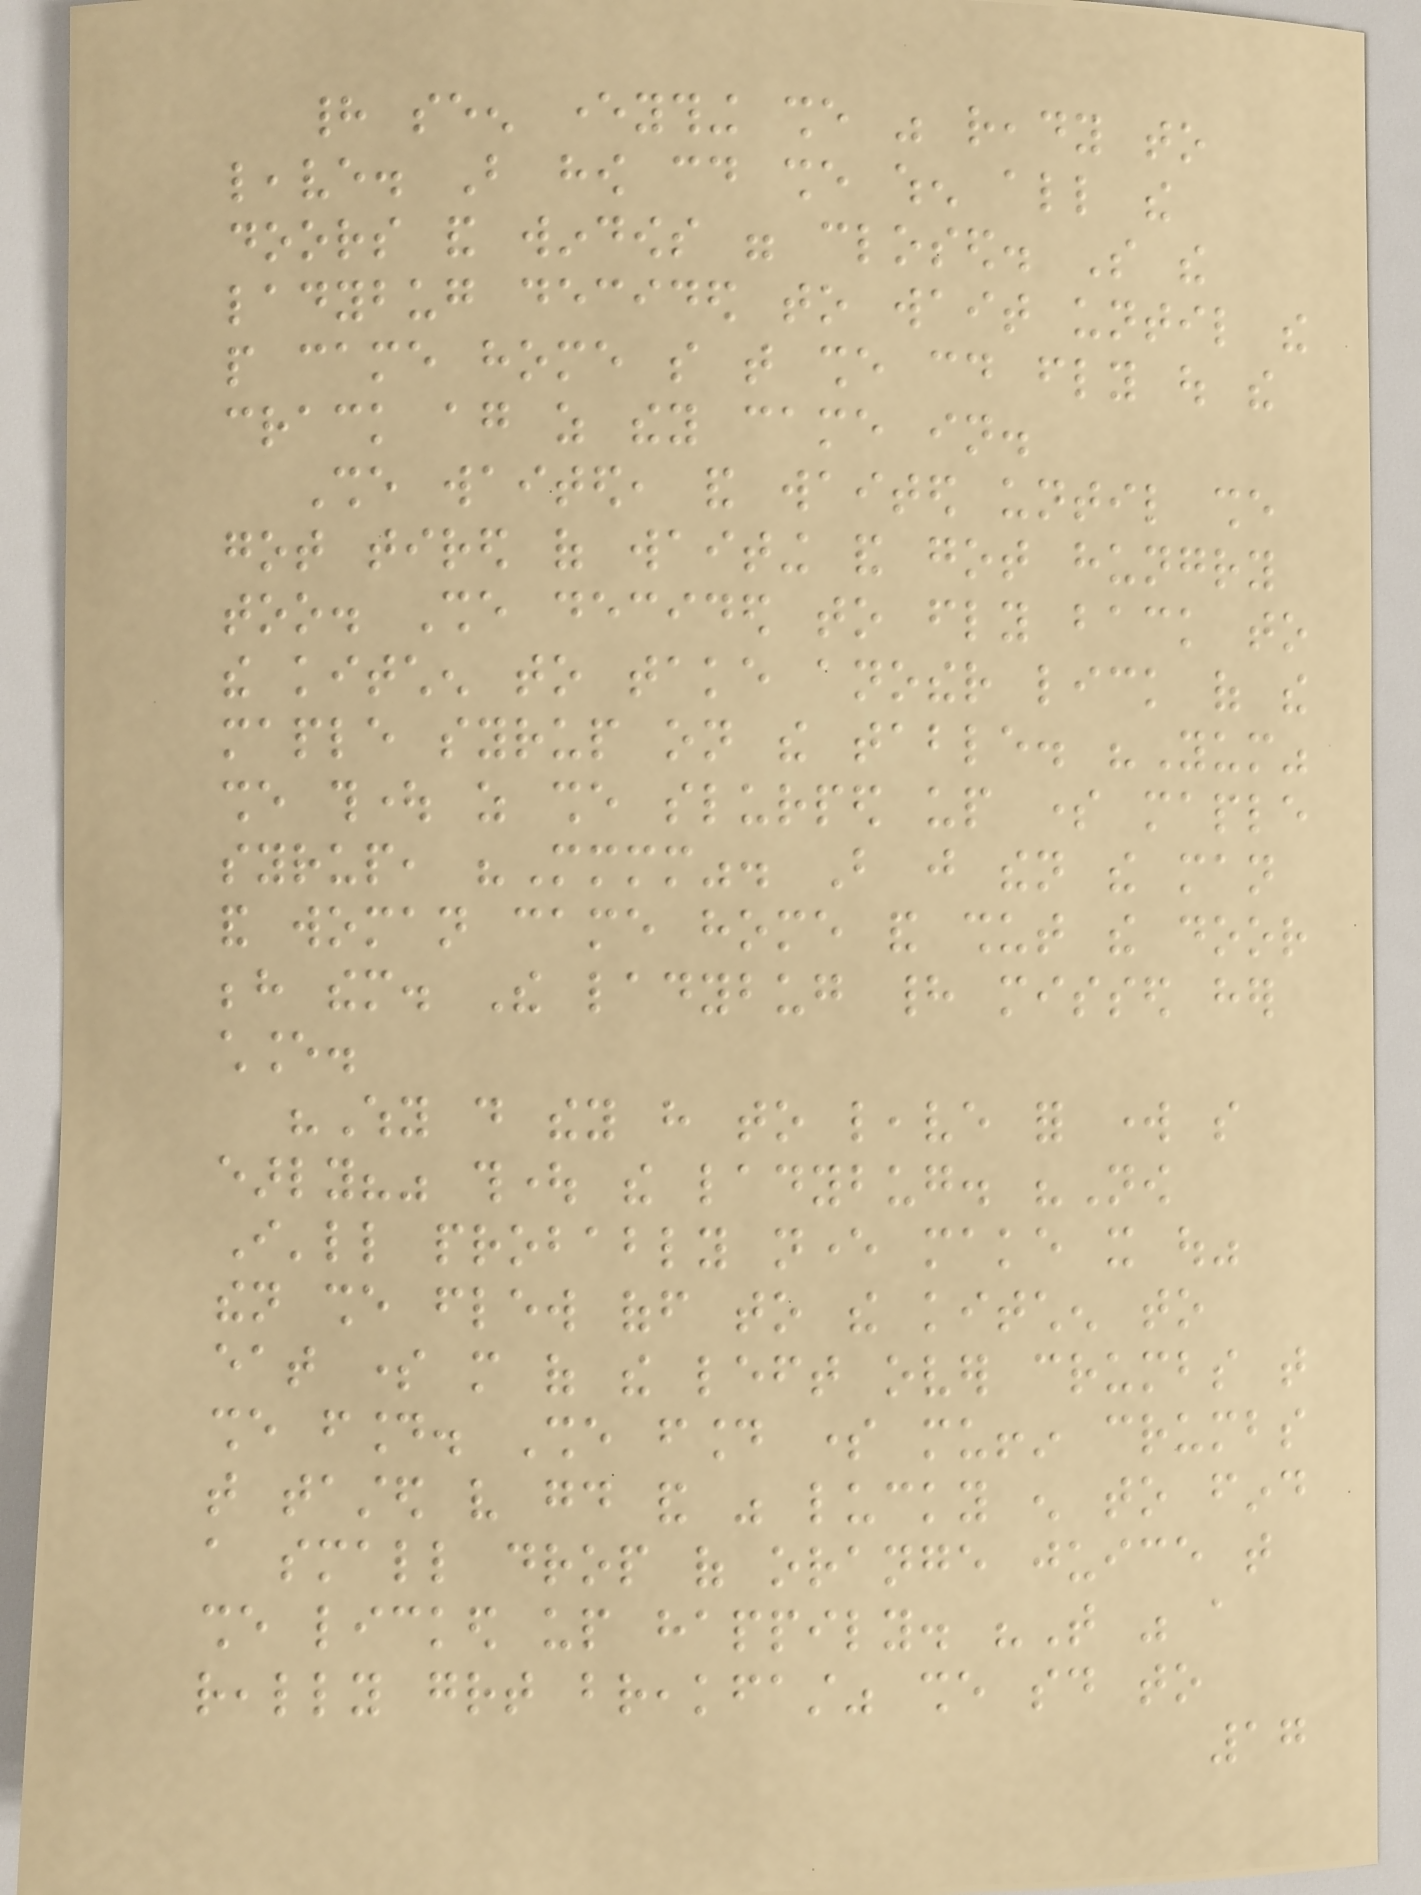had seen everything she was ready to
leave. But how could she when all the
doors and windows were closed. So the
ladybug decided to wait until the
people came home so that she could fly out the
crack again as they came in.
She waited, and waited until she
got tired of waiting and got hungry
too. She decided to fly back to
the kitchen to take another lick of the
maple syrup on the table. "Yum"
she thought as she slurped up some maple
syrup, "Mmmm". But just then the man
and woman came home and shut the door
behind them. The ladybug had missed her
chance.
"Why do they have to leave for work so
early?" thought the ladybug. "Now
I'll probably never make it out"
then she flew off to the kitchen to
eat some more of the left over crumbs that
she found. She found some muffin crumbs
that tasted very good and was lucky enough to find
a small drop of orange juice that
she licked up happily. "That was a
really great breakfast" she said to
17
